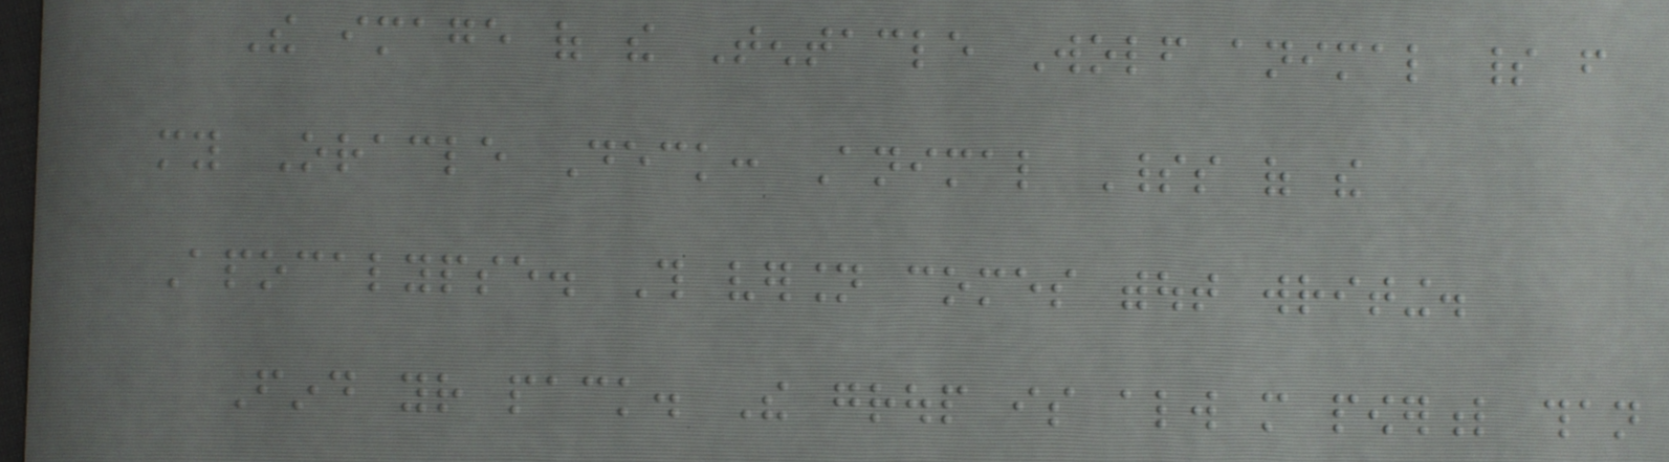The image of the Tentacle Wolf animal spirit from
my Oracle Deck: Animal Spirits of the
Apocalypse. This version comes without writing.
Find your pack. The group is always more powerful than
